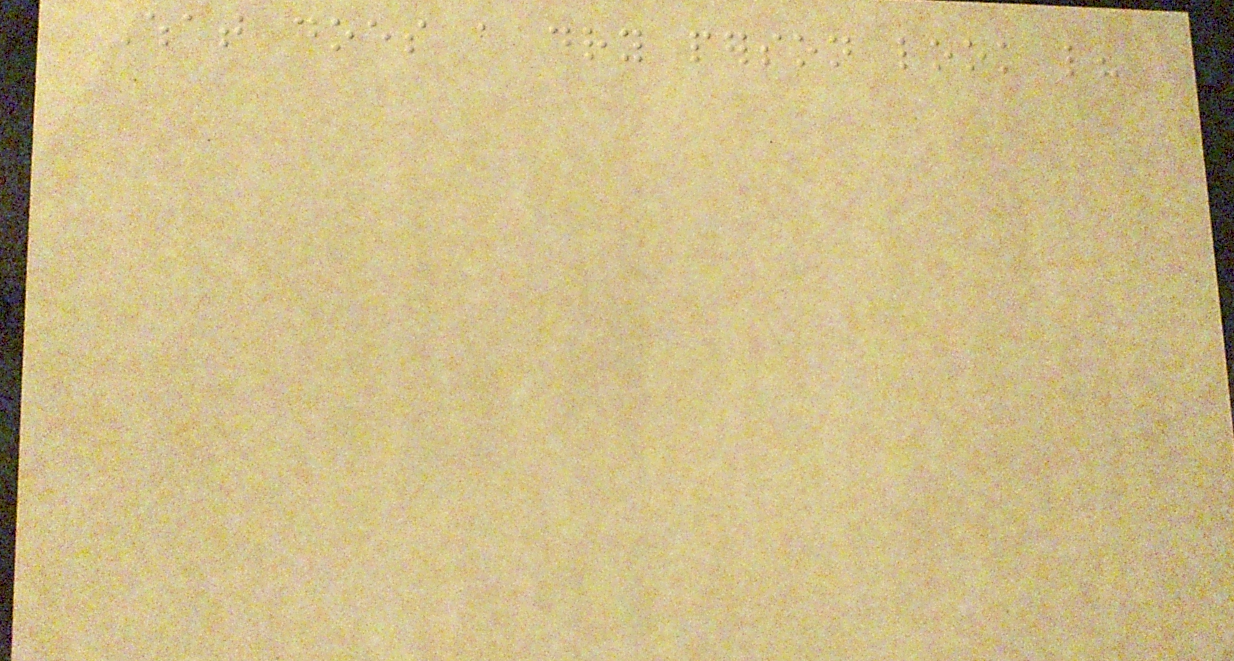What does a dry person look like?
